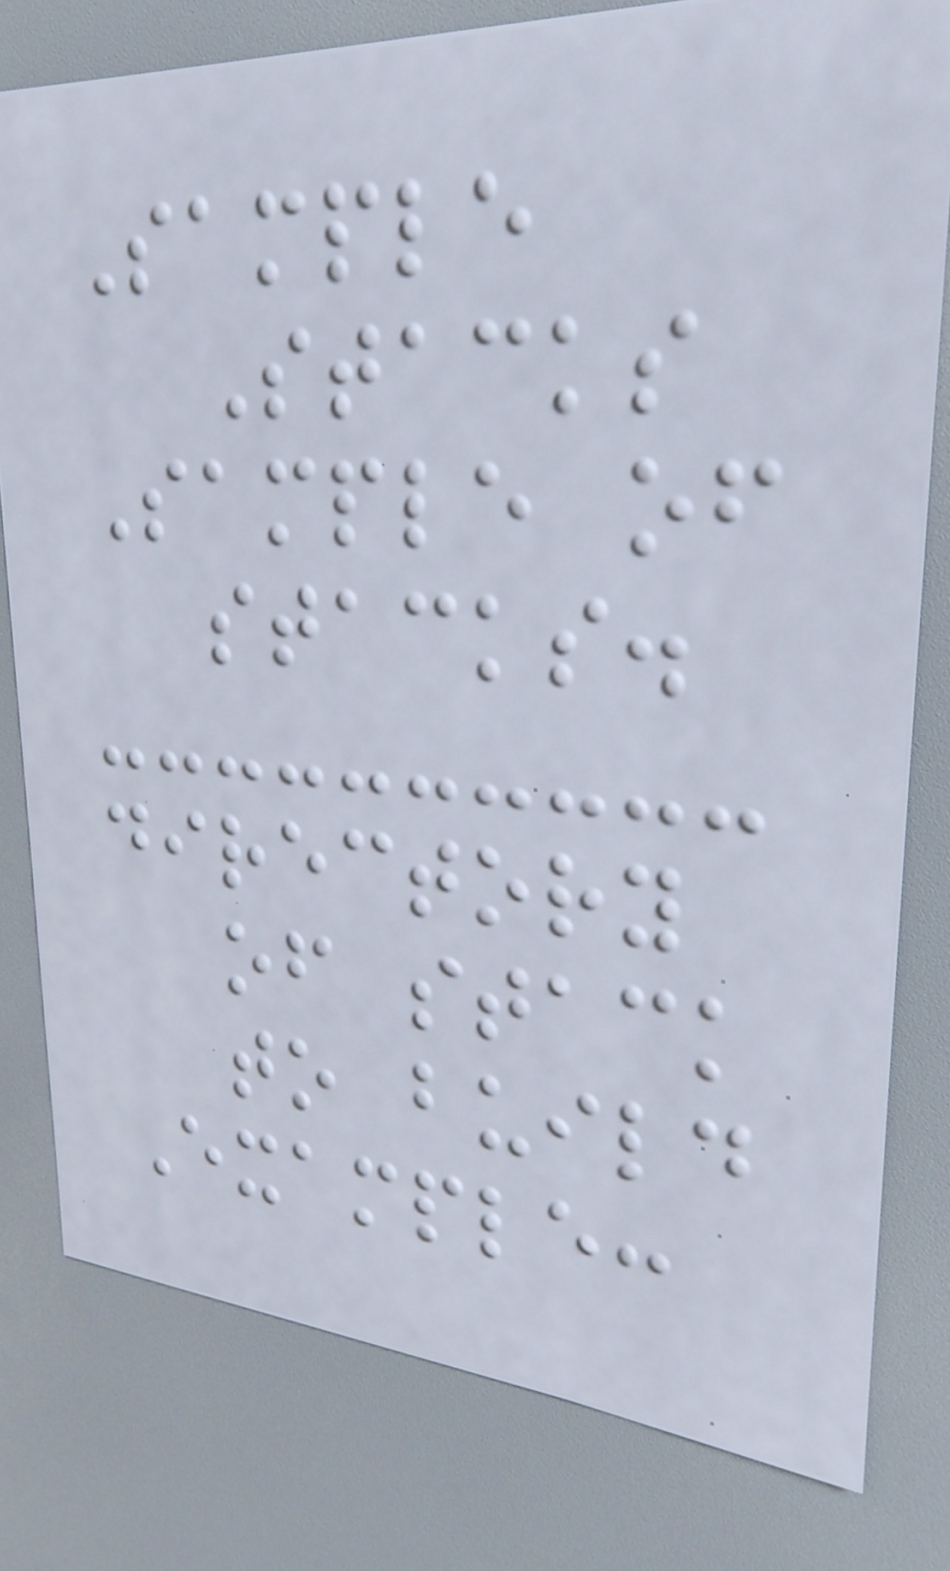Sample
Stacks
Sample of
stacks.
directory
of stack
to build
Example:
